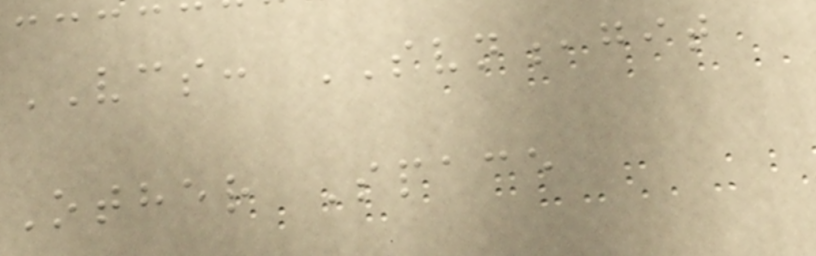VCS: SVN,git
Other Space
